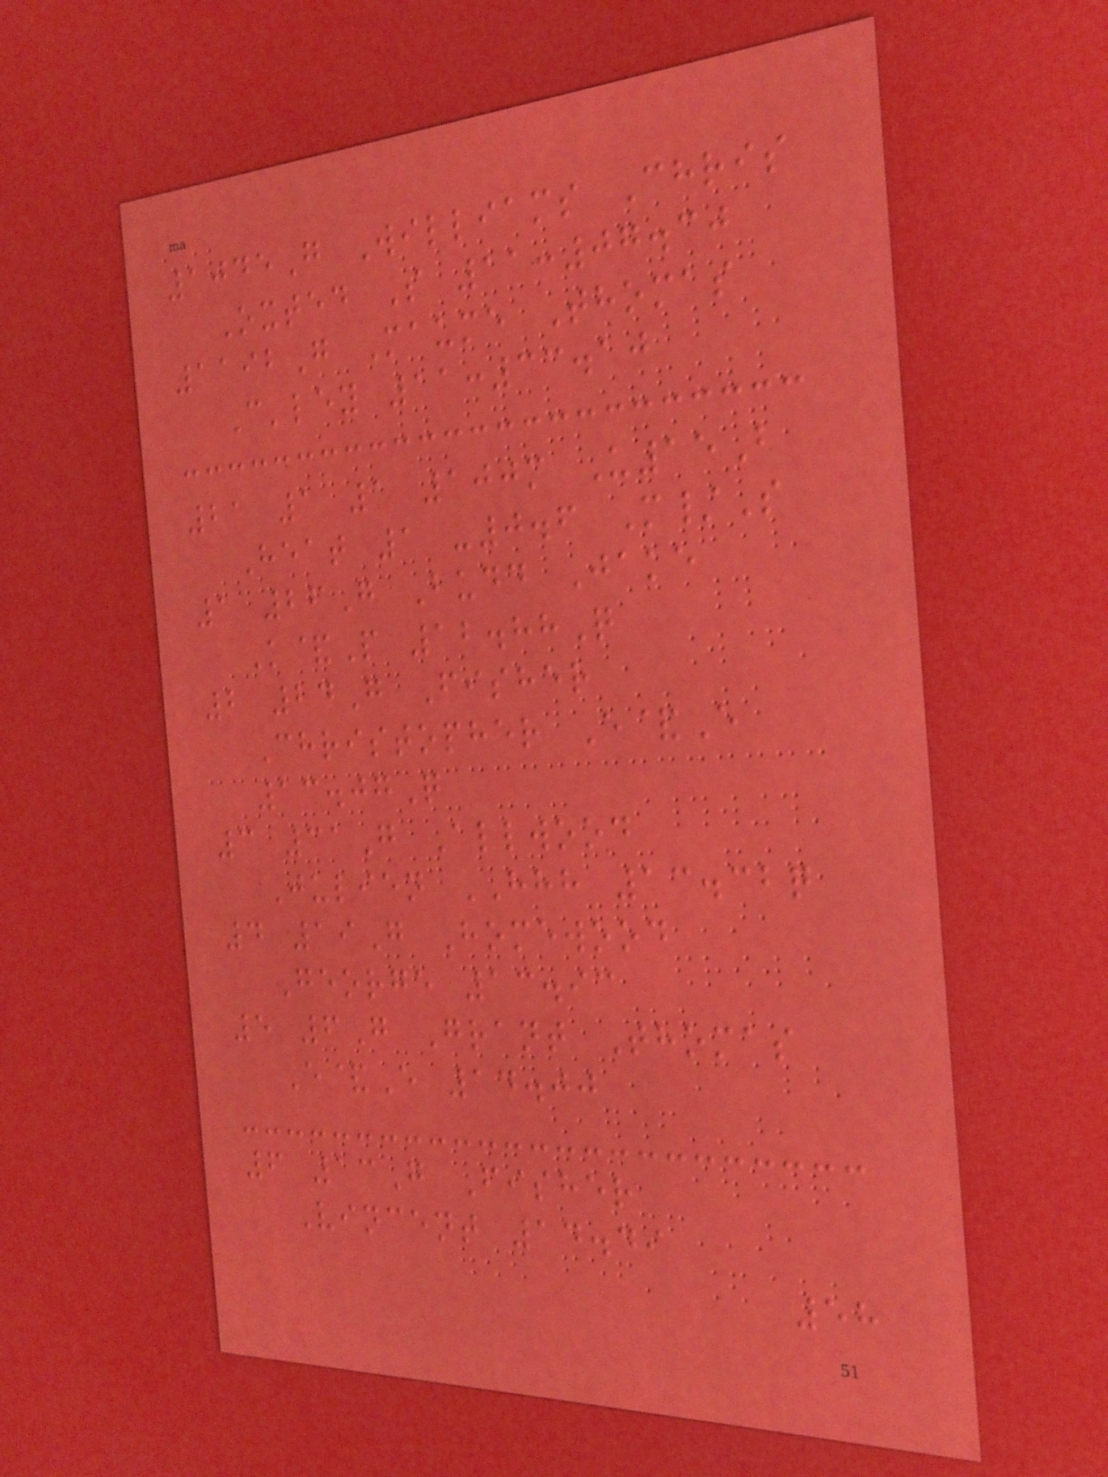1045G Williams Chris
Oxted S 11:07.30
1192G Maume Thomas
C'ley 11:33.10
21 1 1 100m U15B
Heat 1 -0.6 M/S
1 26G Budd Jake
K&P 12.88Q
2 24G Fisher
Christopher E&E
13.07Q
3 31G Allwood
Julien HHH 13.32q
4 19G Homewood
George 13.93
5 6G Grant Thomas
E&E 14.00
6 13G Fisher
Vincent 14.49
58
